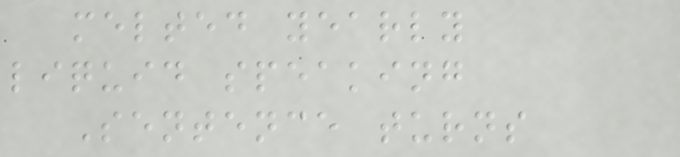melted yearly
liquid speaking
Sentence turns
